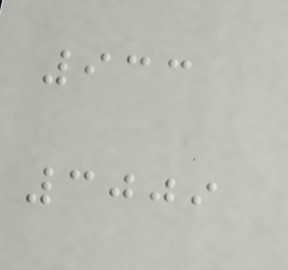933
3009
